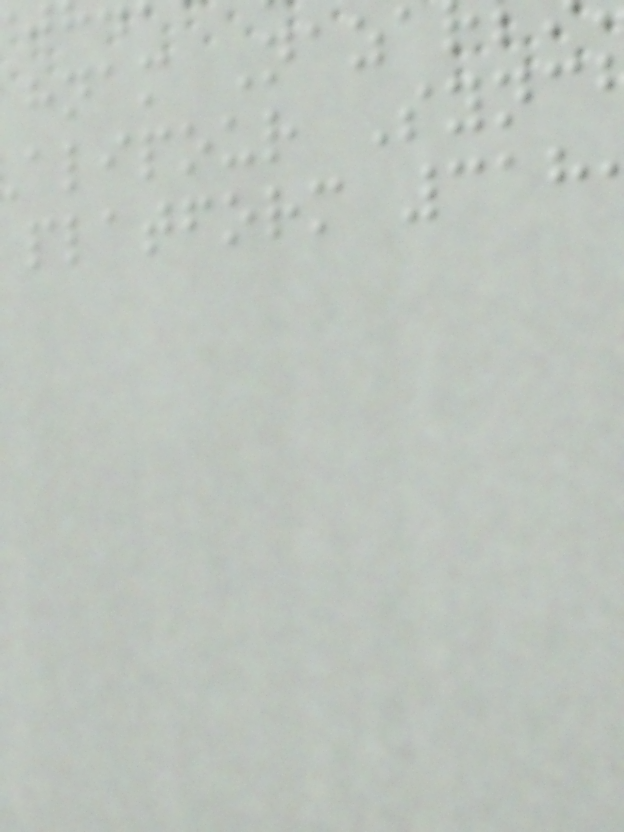hnam Naza
alipour Sync
platform 318
